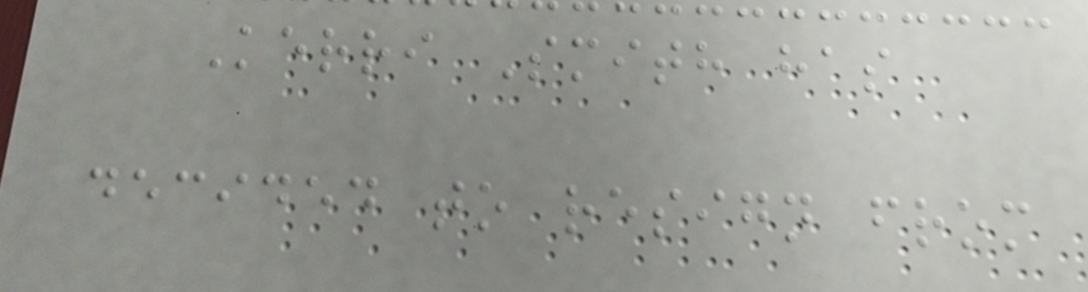Kerri Smith has
decided to resign from
